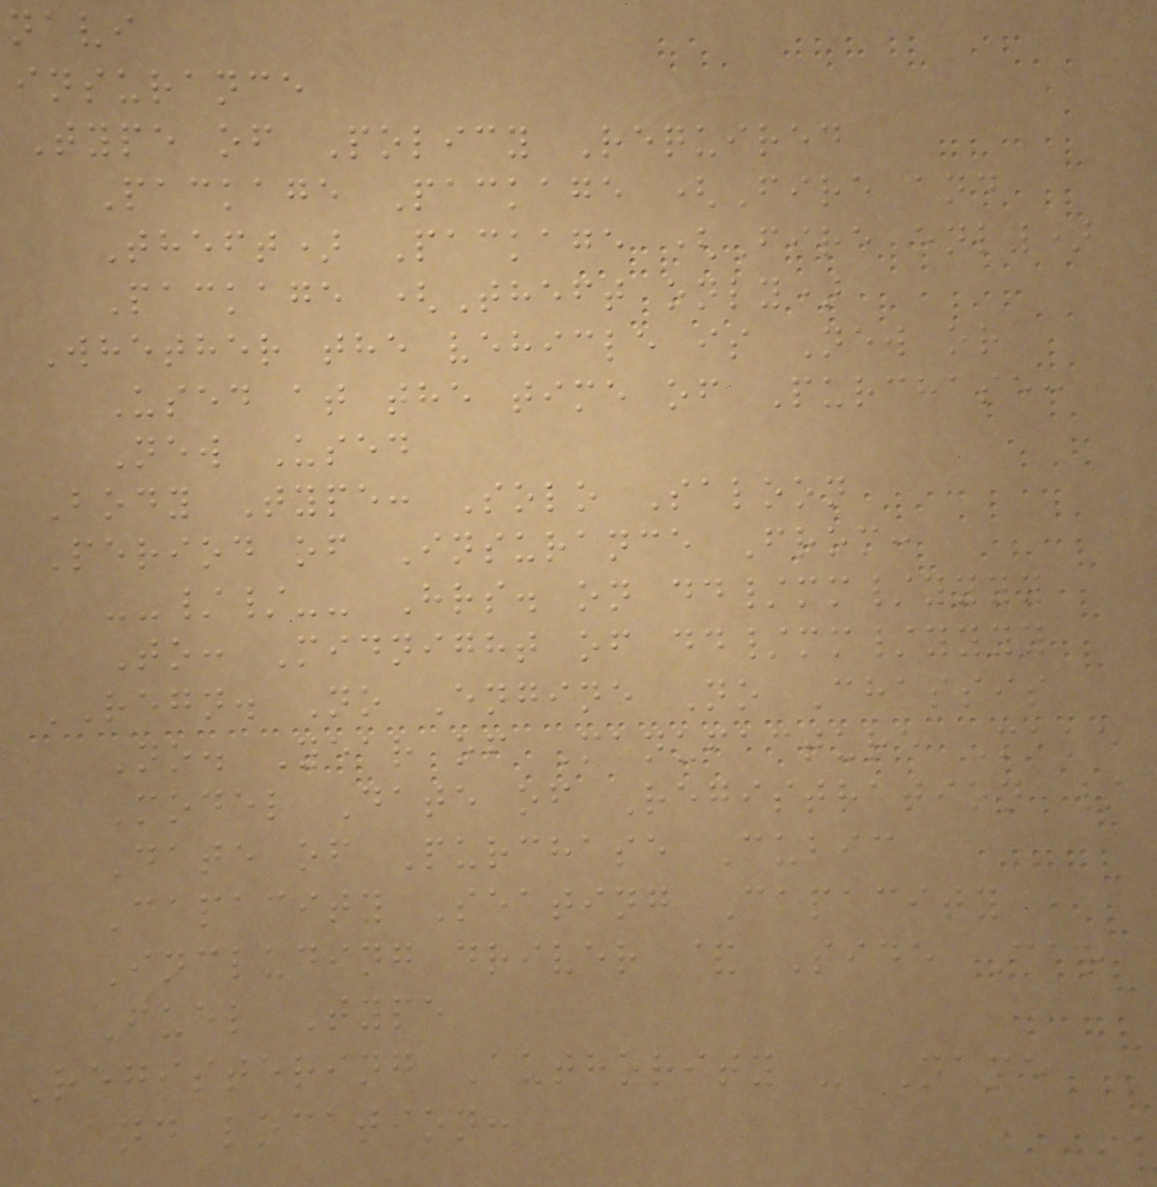navi
insurance
Type of Policy Required
Package Package (Fire and
Theft) Package (Fire only)
Package (Theft only)
Whether the vehicle is New or
Used at the time of Purchase:
New Used
Body Type: Solo Saloon
Period of Insurance From:
--//-- Hrs. on dd/mm/yyyy
To: Midnight of dd/mm/yyyy
REGN. No Engine No Chassis
No. Year of Manufacture Make
Model Date of Registration /
Date of Purchase Cubic
Capacity Seating Capacity
Including driver & Side Car
Fuel Type
Registering Authority - Name
and location:
